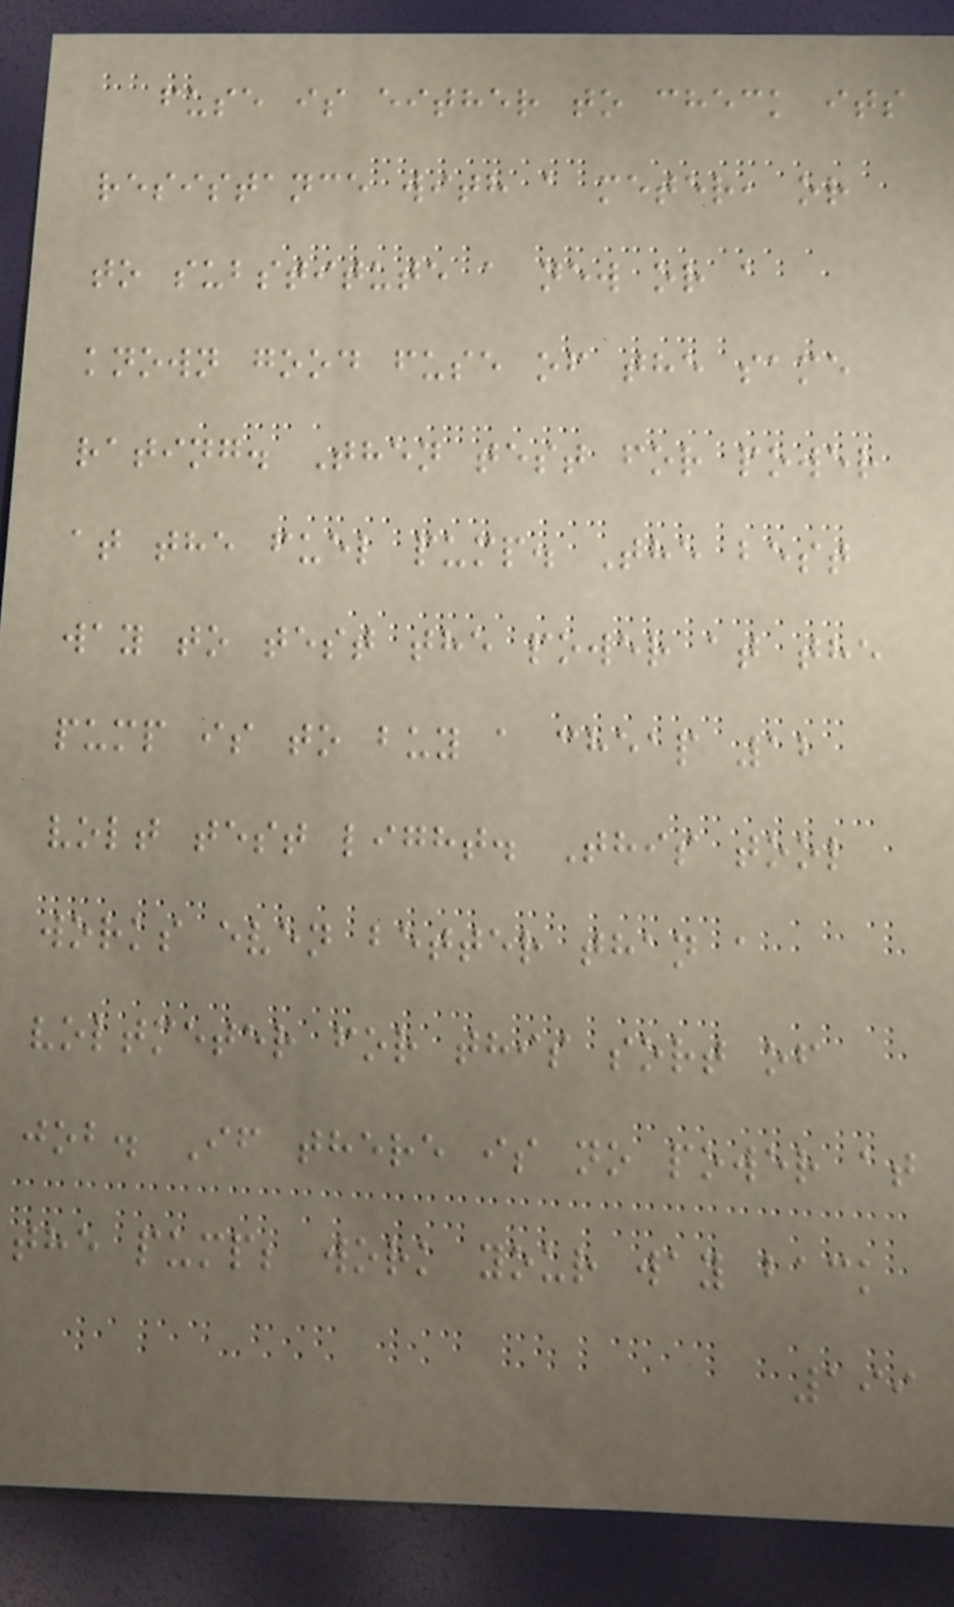fuse is either to check its
resistance with a meter, or
to substitute a new or a
known good fuse of the same
rating. Then test for power
at the fuel pump. The best
way to test the power at the
pump is to buy a cheap 12
volt test light. This tool
works even better than a
voltmeter for this sort of
job. If there is no power at
the pump; work your way back
199
